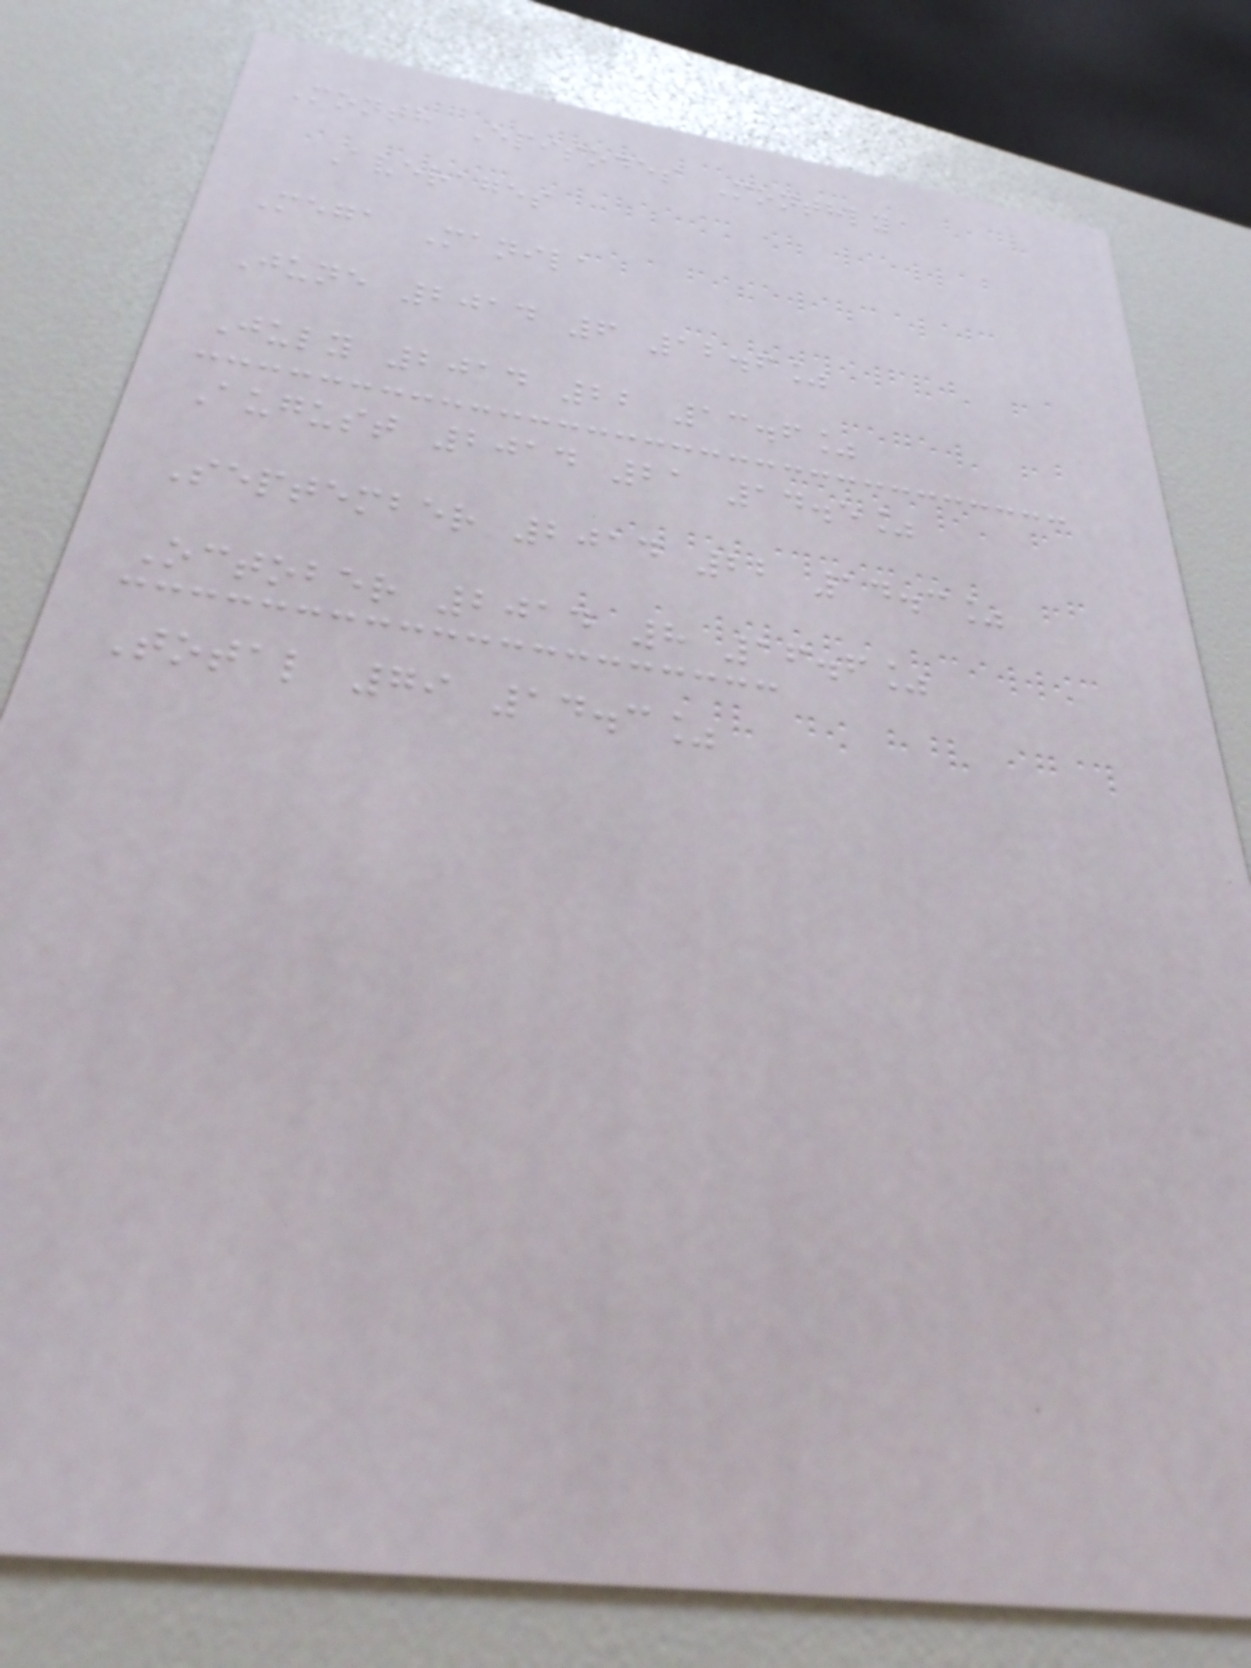Month Episodes Monthly
Averages
Mega Manila
June 2014 6 12.6%
July 2014 22 13.6%
August 2014 21 14.5%
September 2014 22 14.3%
October 2014 8 16.6%
Total 79 14.3%
